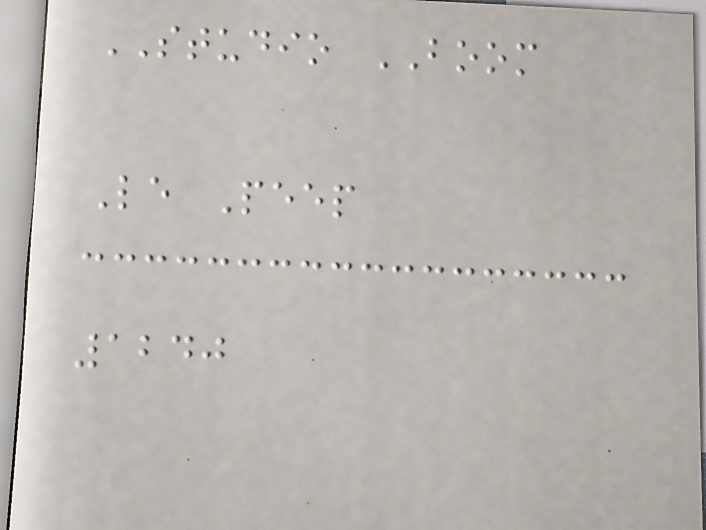STUDIO BOOM
Le Peep
1240
